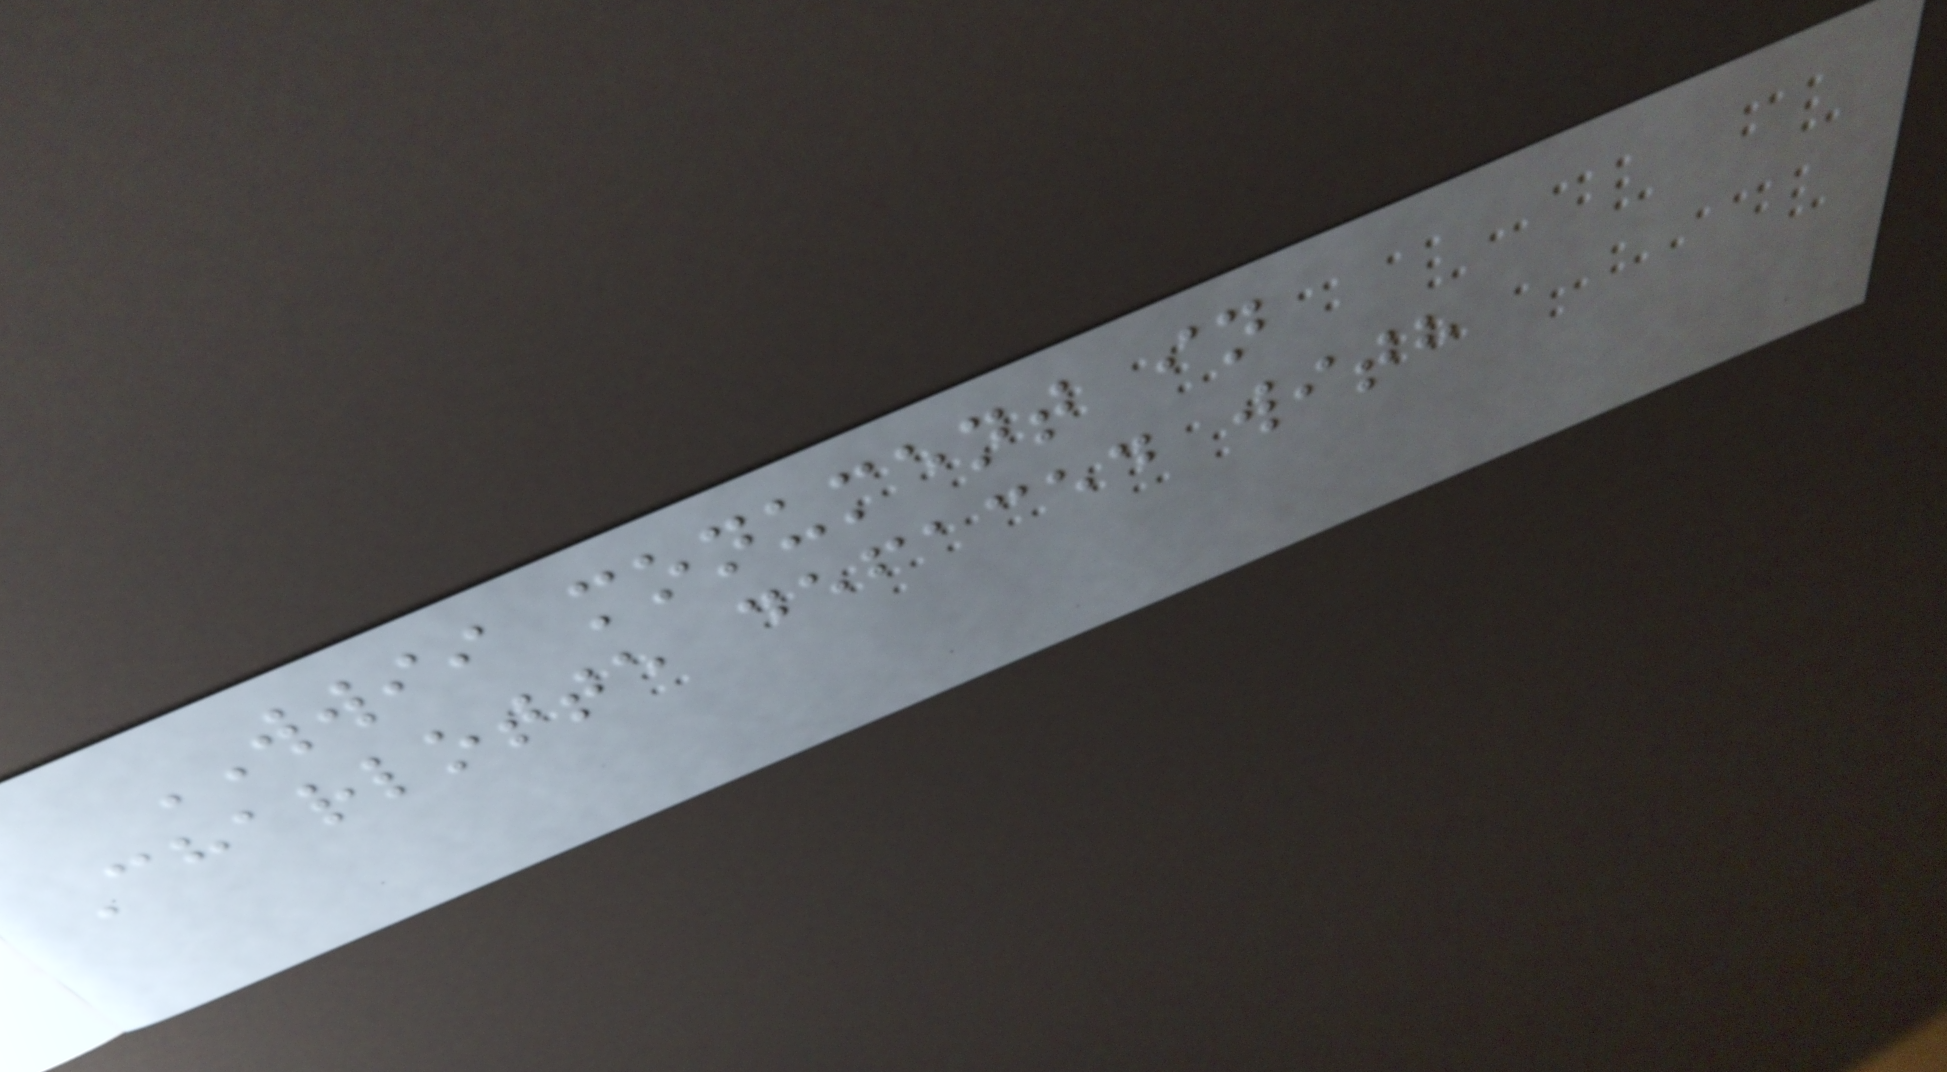WWII monument in
Charlotte defaced with
